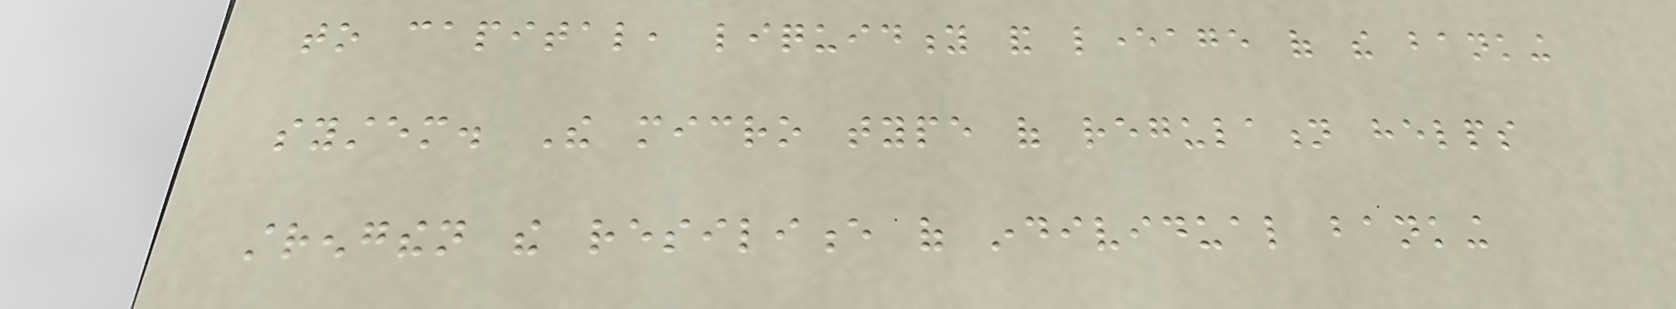to capital, liquidity and leverage of the banking
system. The micro type of regulation helps
strengthen the resilience of individual banking
